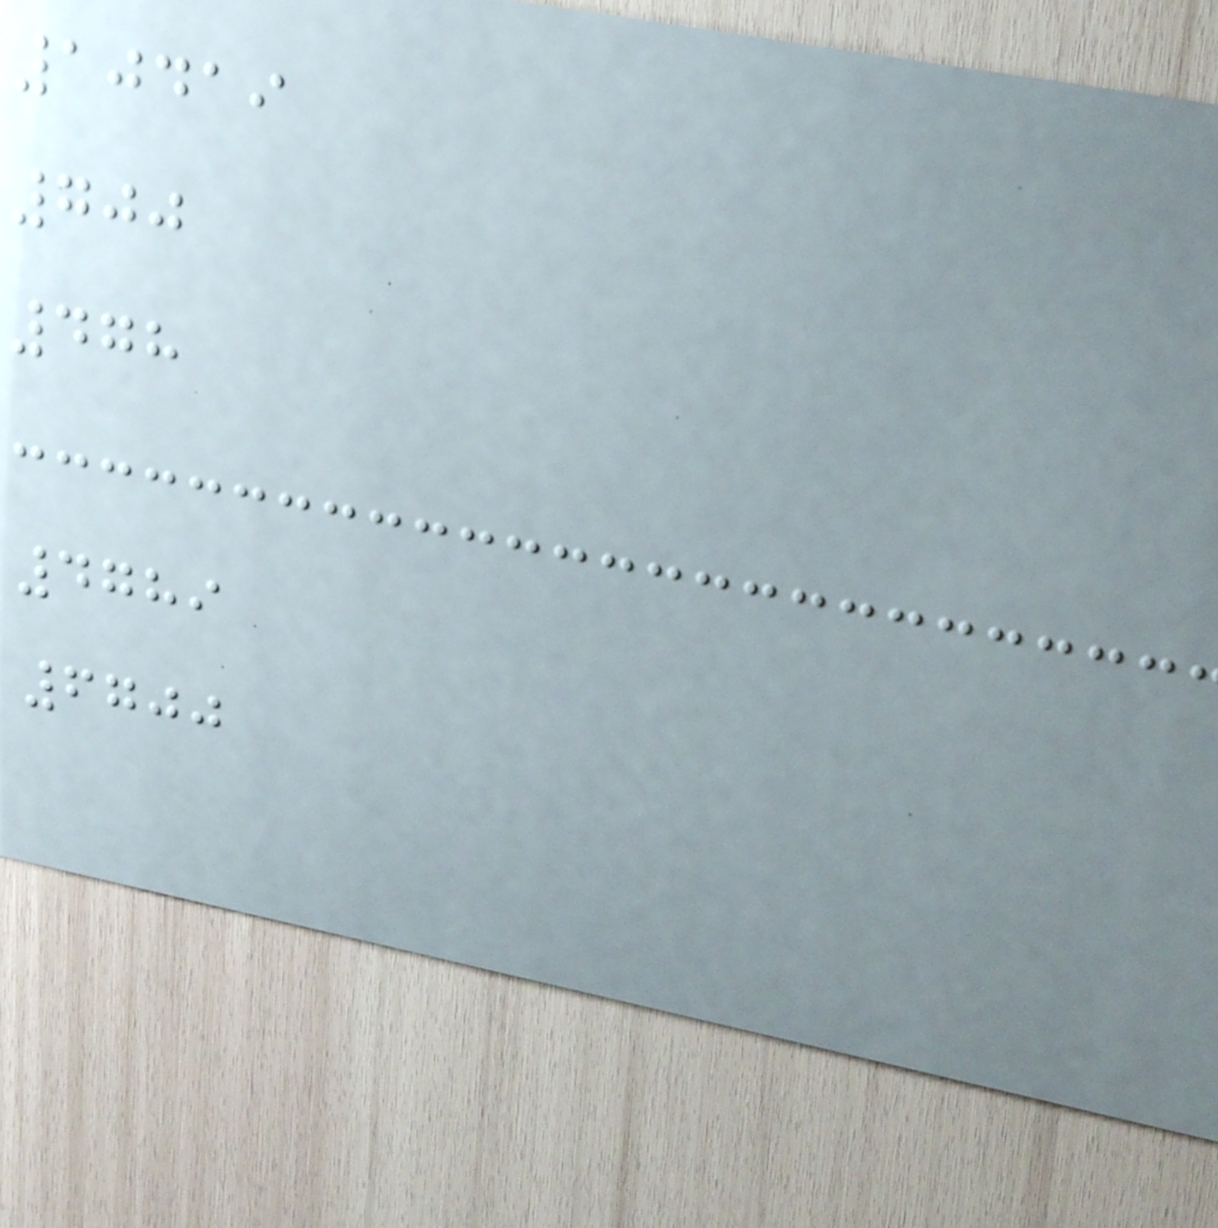10419
700
478
4789
6700
